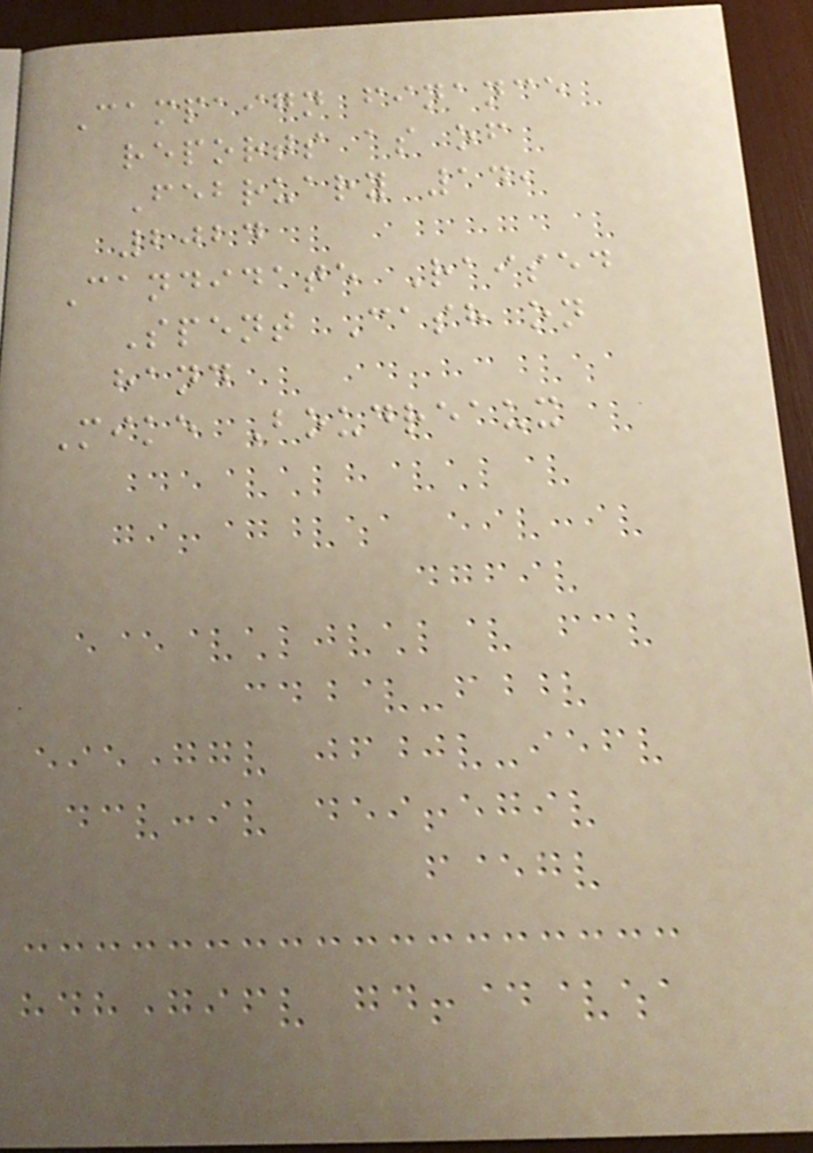Campaign finance
reports as of
February 14,
2024
Candidate Raised
Spent Cash on
hand
Mike Boudreaux
